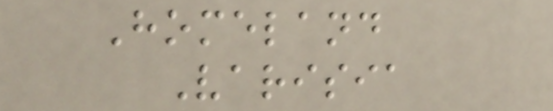Homeland
Varisia
